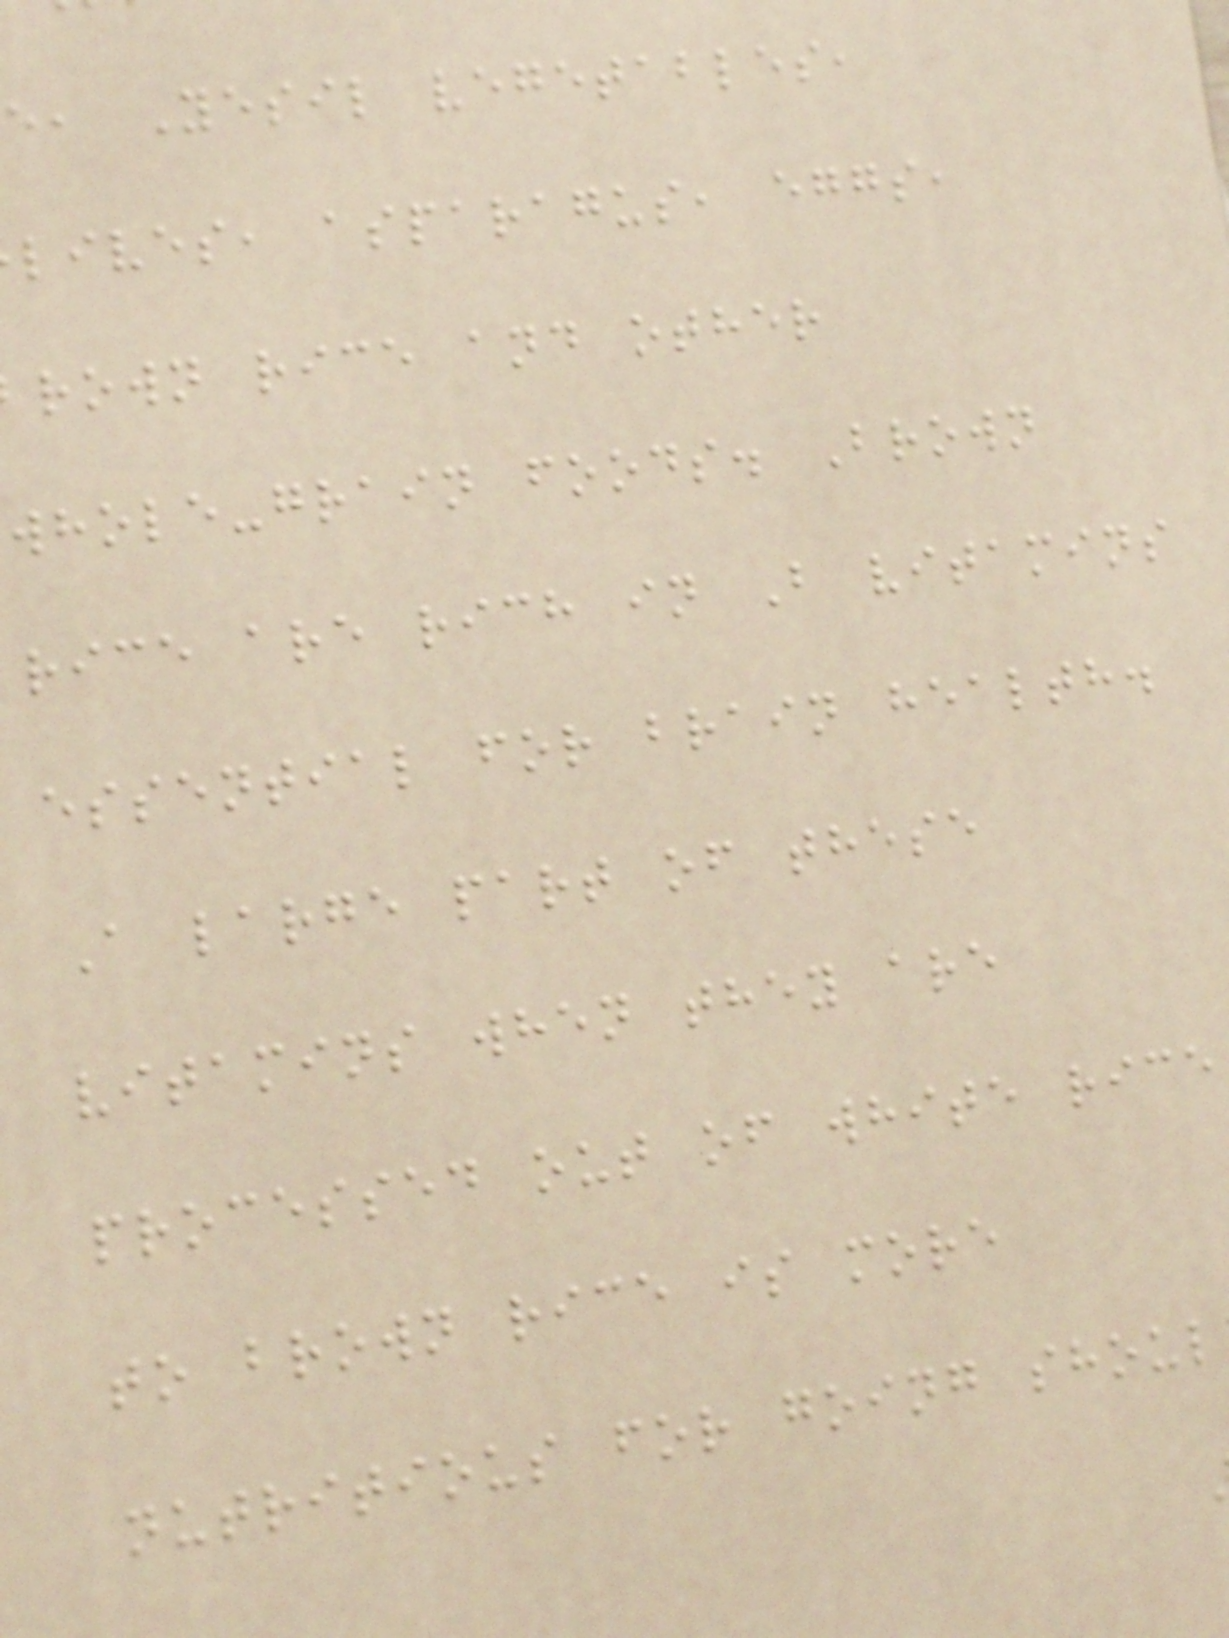e, Yesil vegetables,
lives, asparagus, eggs,
rown rice and other
whole-grain foods. Brown
rice are rich in B vitamins
essential for brain health.
A large part of these
vitamins when they are
processed out of white rice
to brown rice is more
nutritious for going shoul
